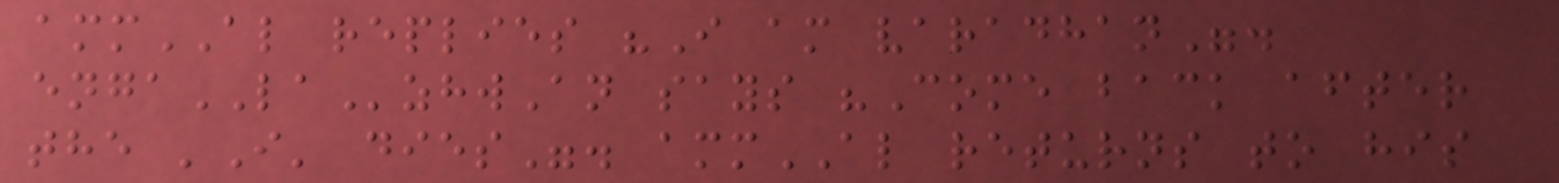ammAL replies "I am varadhan".
engaLAzhwAn says "Come back after
the 'I' dies". ammAL returns to his
